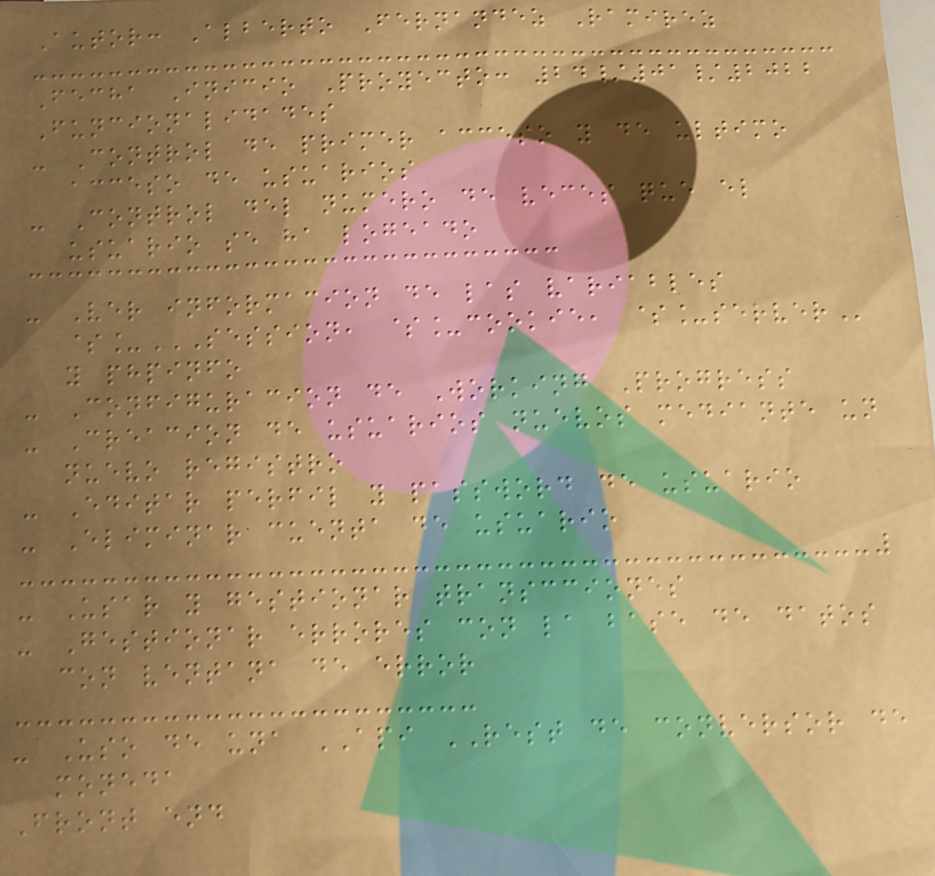Autor: Alberto Fernandez Ramirez
Fecha Inicio Proyecto: 24/01/2022
Funcionalidades
- Control de primer acceso y de ultimo
acceso de usuarios
- Control del numero de veces que el
usuario se ha logeado
- Ver informacion de las variables
$_SESSION, $_COOKIE, $_SERVER
y phpinfo
- Configuracion de Working Progress
- Creacion de usuarios nuevos mediante un
nuevo registro
- Editar perfil y password de usuario
- Eliminar cuenta de usuario
- Usar y gestionar transcciones
- Gestionar errores con la base de datos
con ventana de error
- Uso de una API REST de conversor de
moneda
Front end
